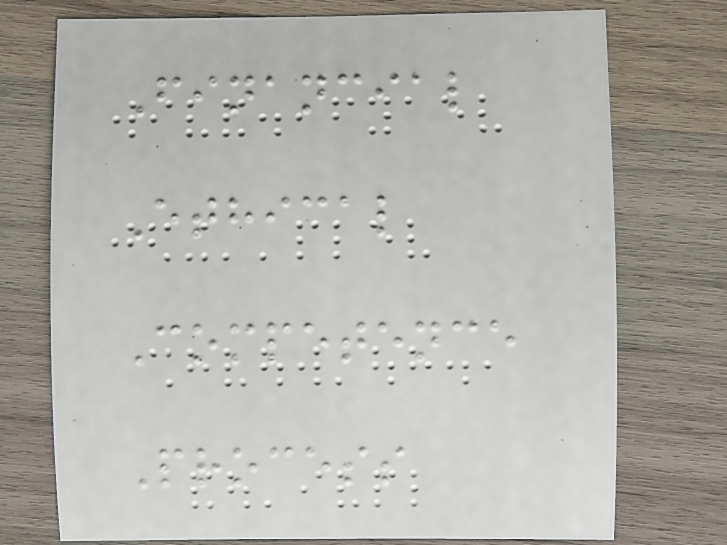Financial
Ethical
Competence
Process
